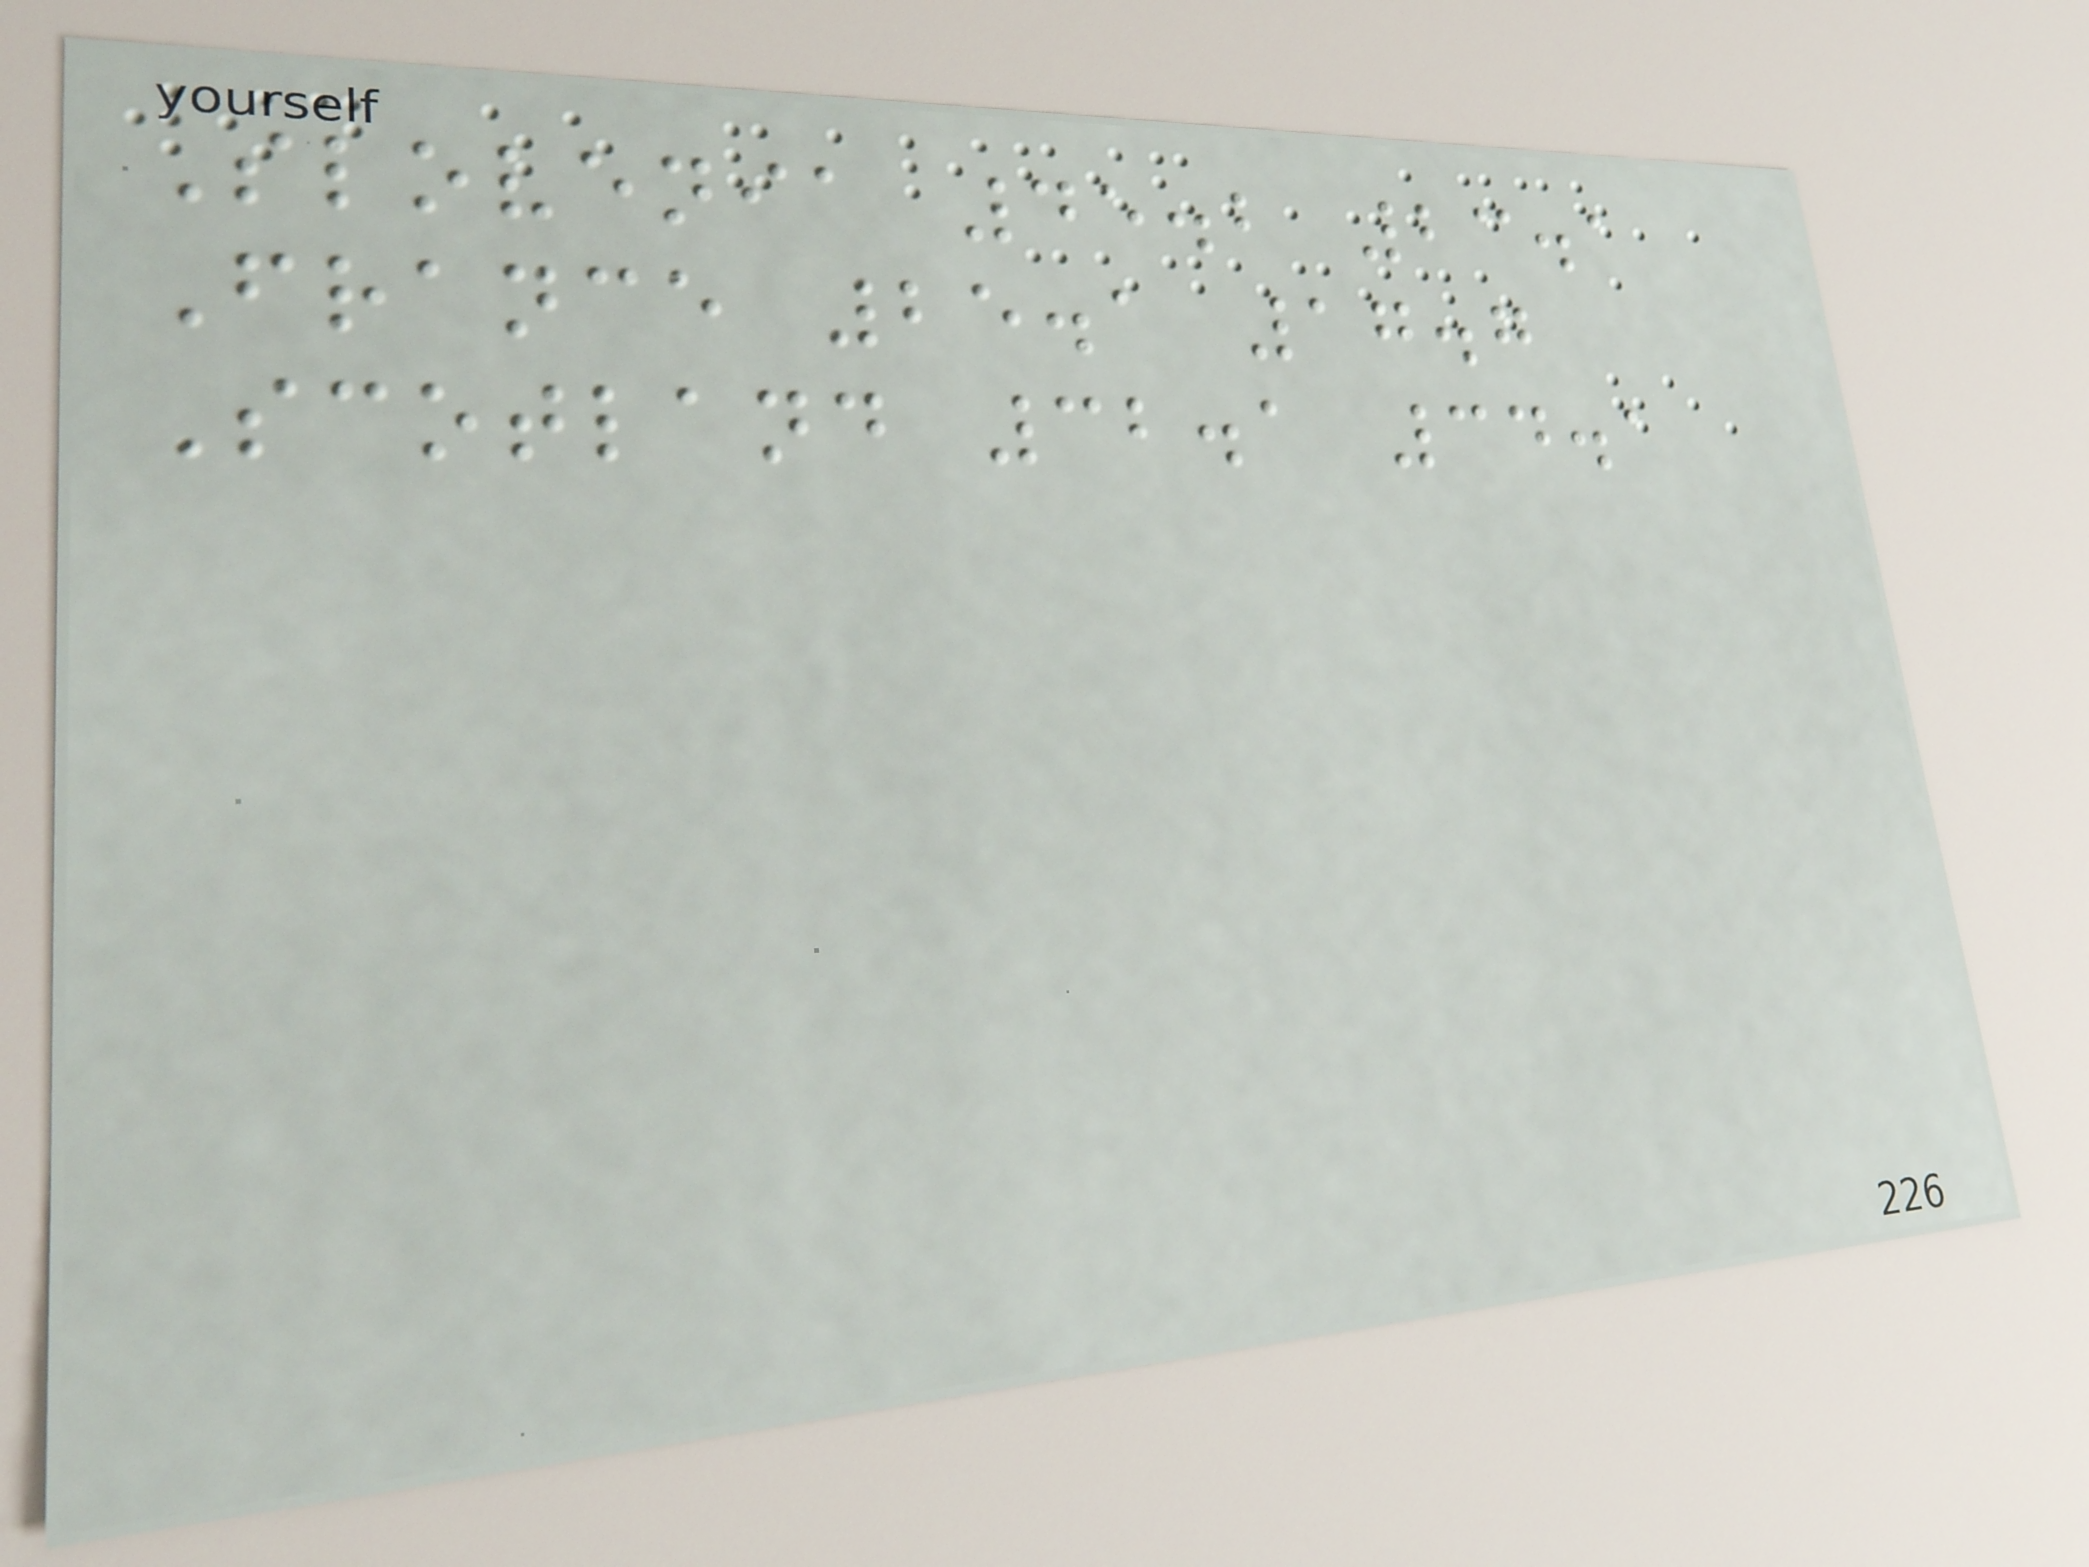Slovenia 45.2 23.1
France 25.1 17.7
Scotland 32.1 34.1
